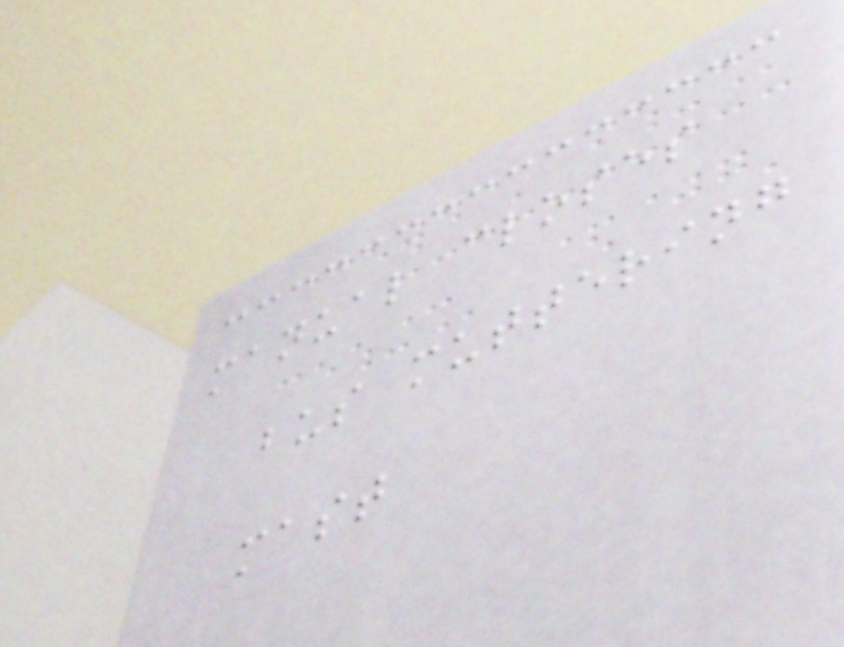manual closes
bus muttering
mast
